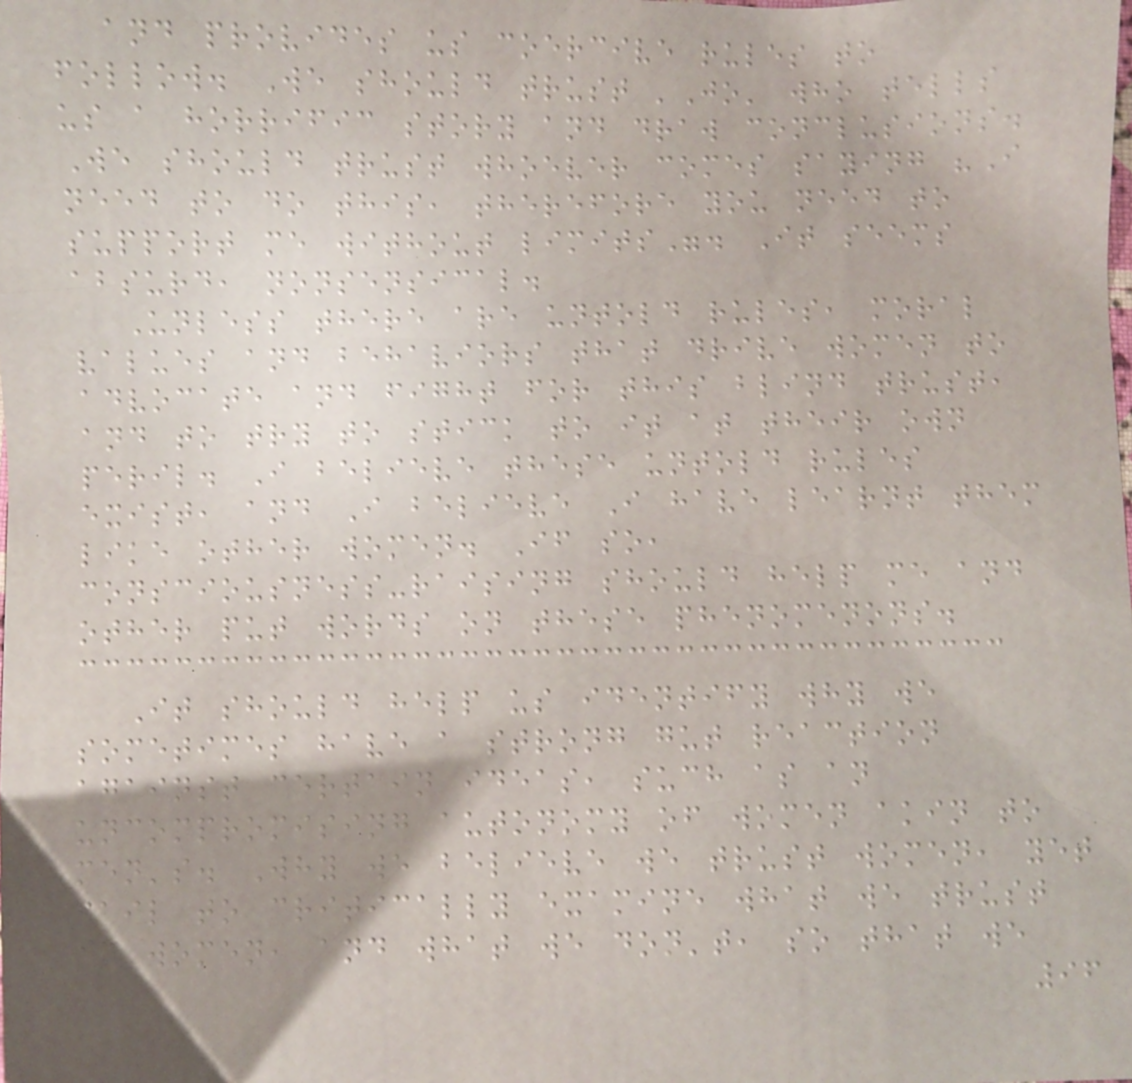and provides us coercive rules to
follow. We should trust 'Jo' who tells
us a horrific story and draw conclusions.
We should trust whoever comes saying "I
need to do this, therefore you need to
support me without limits". It seems
absurd, nonsensical.
Unless there are untold rules, moral
values and behaviors that drive women to
advocate and fight for this blind trust,
and to try to stick to it at their own
peril. I believe these untold rules
exist, and I believe I have learnt them
like other women. If so,
consciousness-raising should help me and
other put words on these phenomenons.
It should help us identify why we
sometimes have a strong gut reaction
against certain ideas, such as an
uncompromising autonomy of women akin to
men's. Why we believe we trust women, yet
fail to critically examine what we trust
in women, and what we don't, so that we
96
